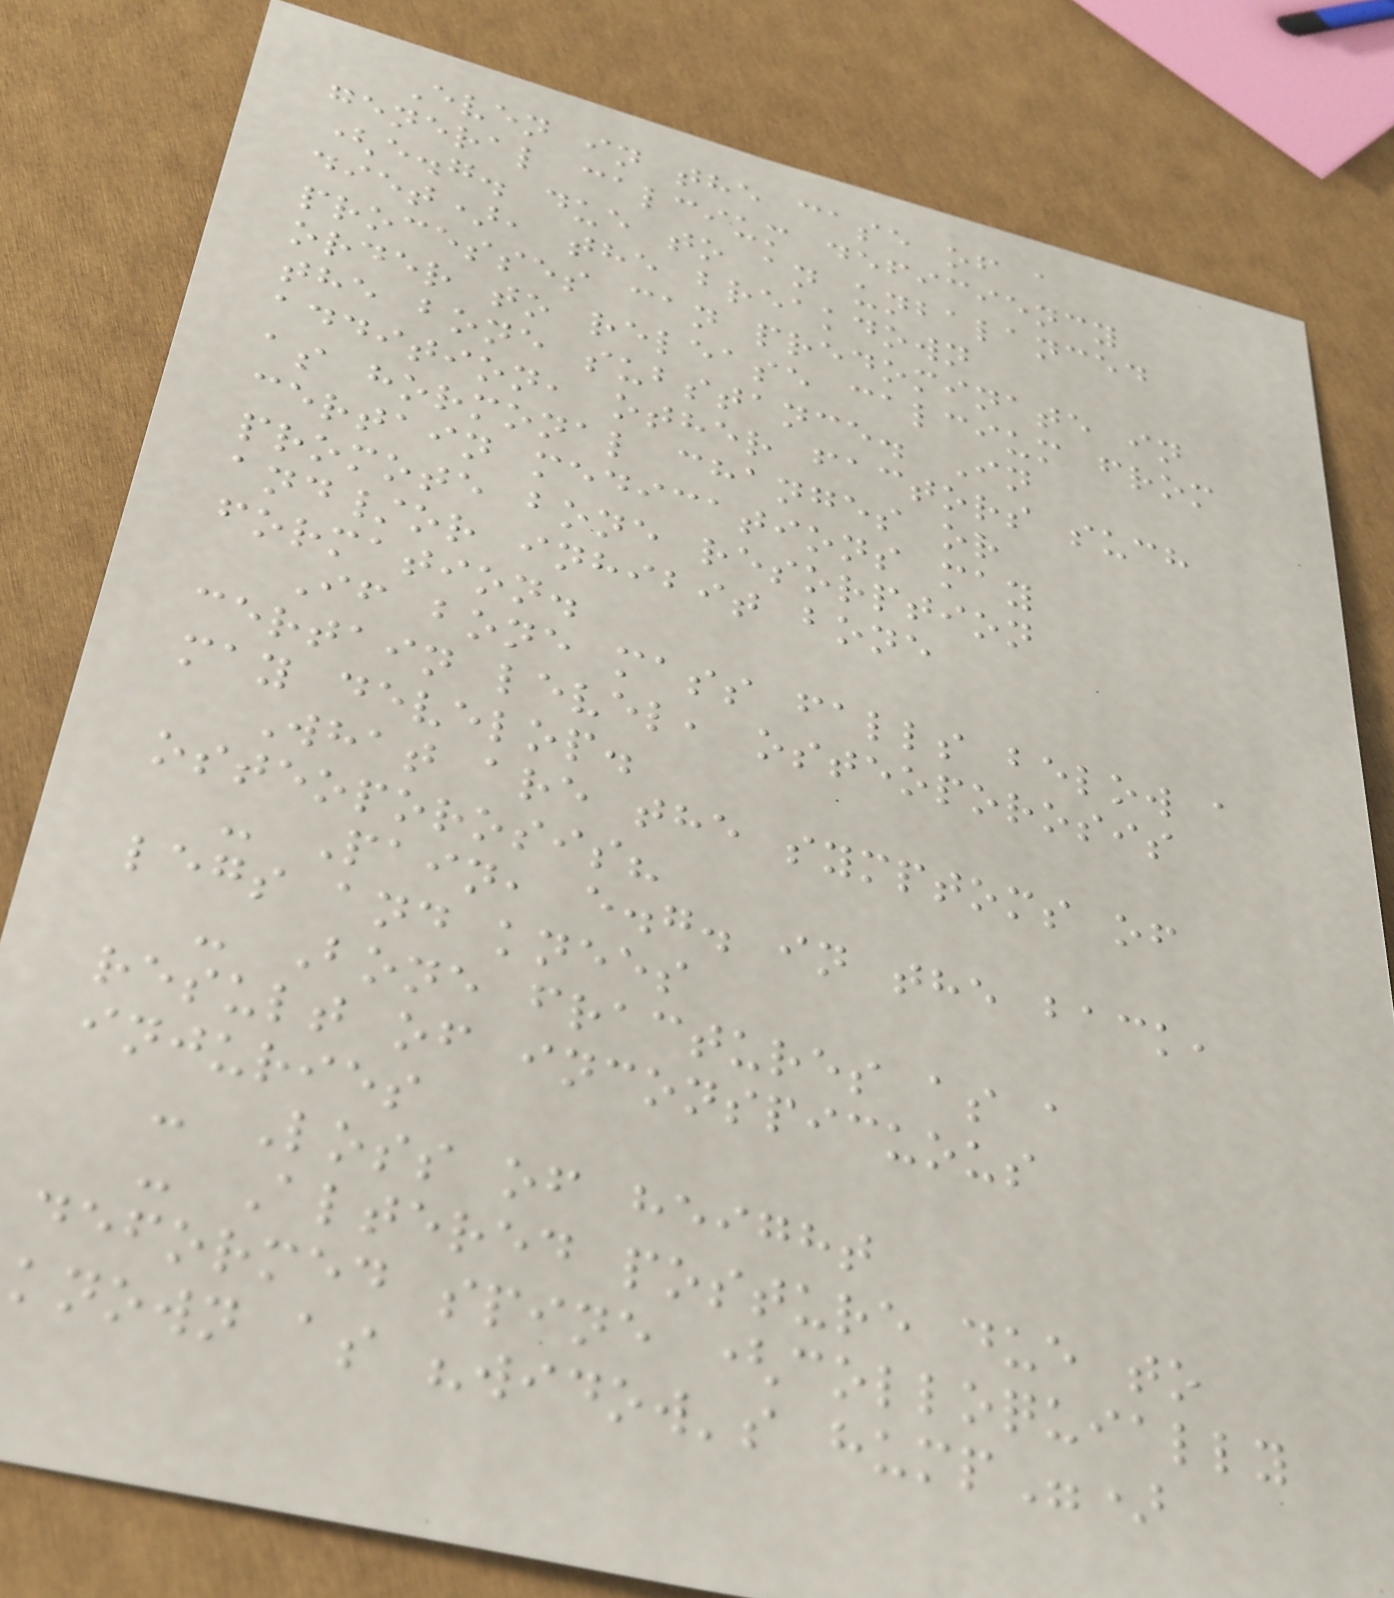Even in the case of a
general calcium deficiency
(e.g. due to an unbalanced
diet), the breakdown
processes can predominate in
order to release calcium from
the bone substance. In
addition, other factors such
as hormonal changes or
certain medications may
promote bone resorption
and/or inhibit bone
formation.
If bone mass falls below a
certain level, osteoporosis
may develop.
What are the symptoms of
osteoporosis?
- Pain, e.g. in the back,
legs and knees
- Bone fractures as a
result of inconspicuous
injuries
- Loss of height
- Altered posture due to
deformed spine (colloquially
known as "widow's hump")
